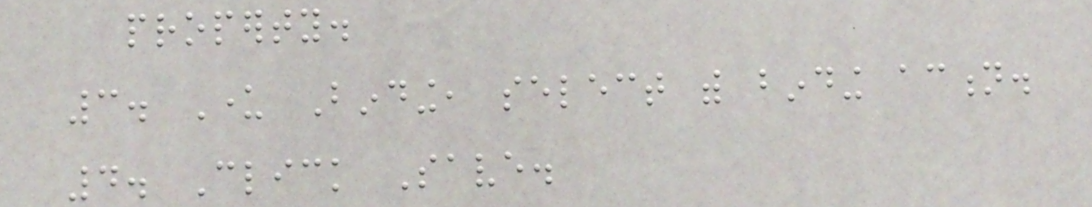property.
3. Under Binding, select with binding action.
4. Click Save.
